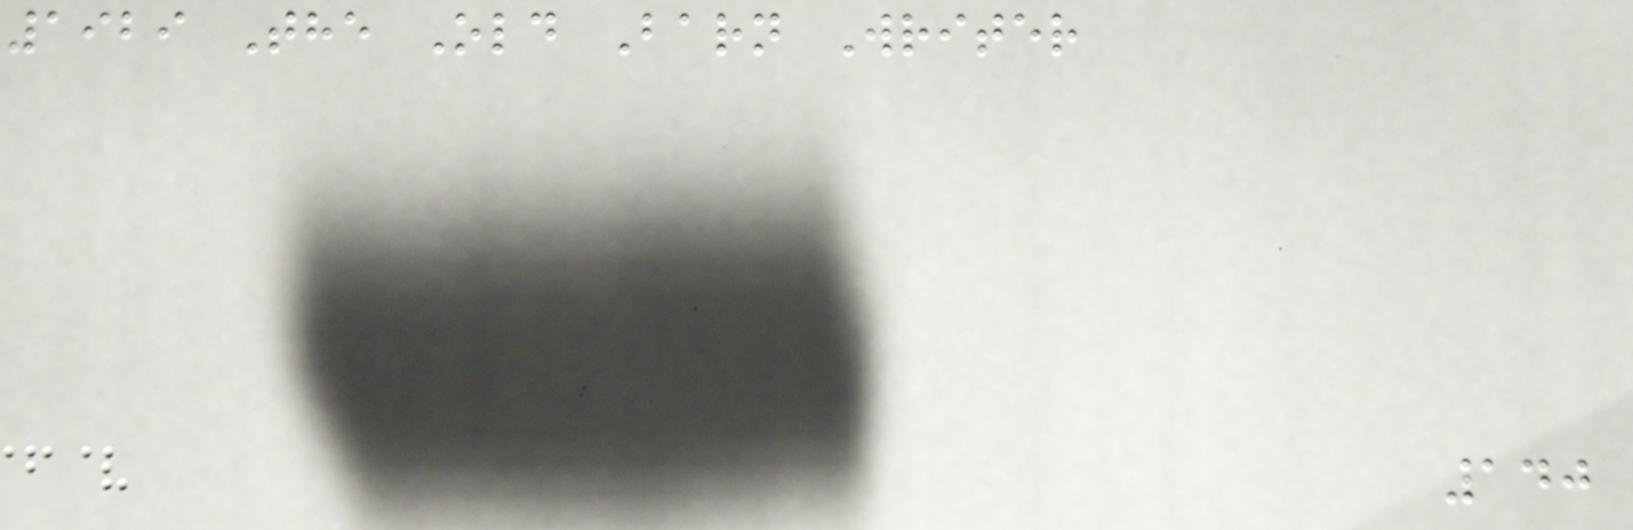1929 The Old Barn Writer
140
